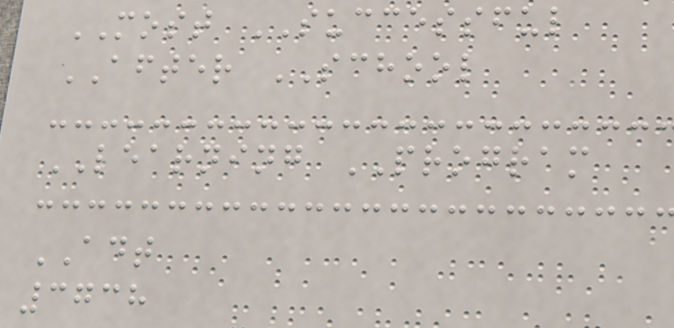MOST SUCCESSFUL
AFTER SCHOOL
LEARNING PROGRAM
ADT
3738
